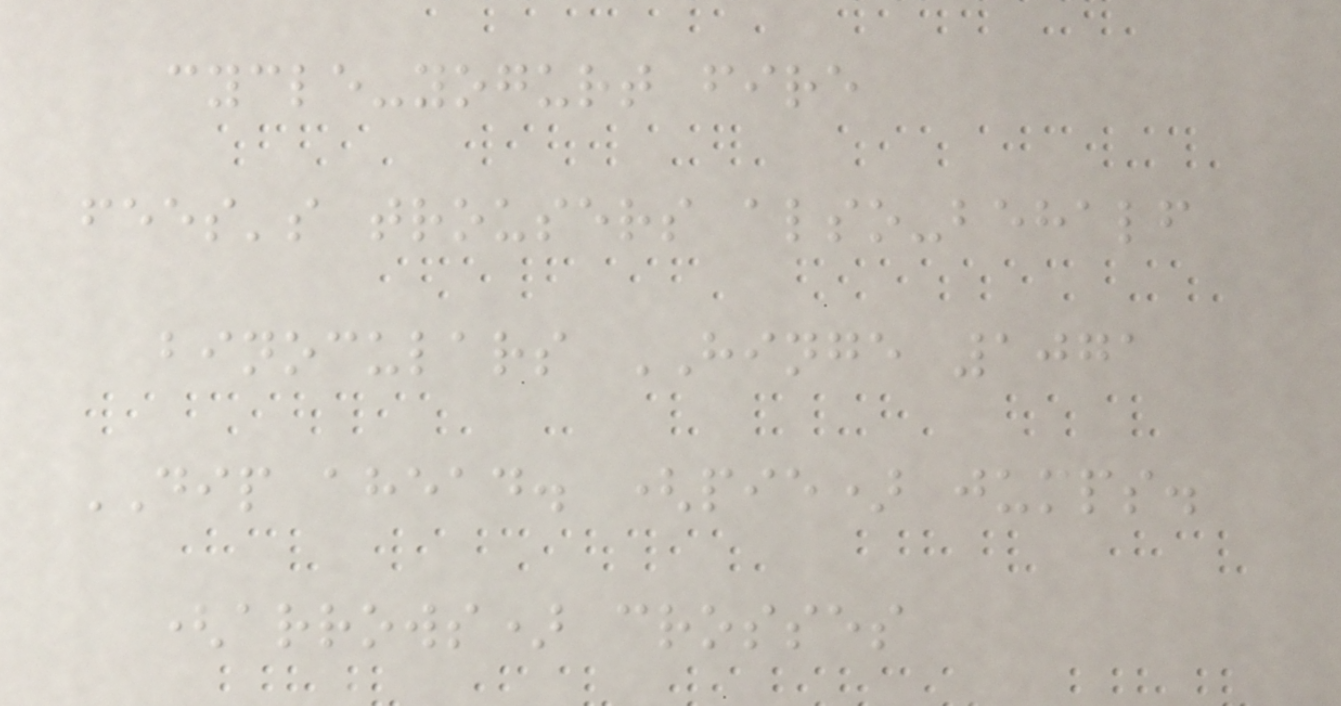cycle-yogurt fire
fees's trousers also-behalf
binoculars HINGE 1071
DIP ahead. (pie) jumps.
(arrows) crosses
